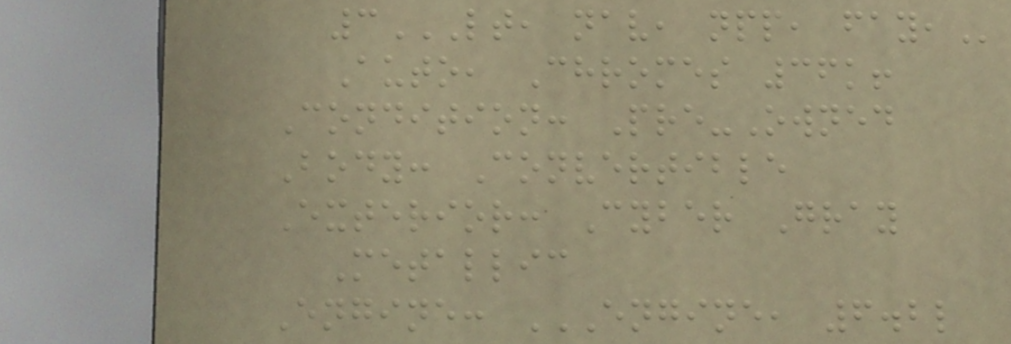3LT, NAV, NPP, FAY,
Auto, Chromes 36k!
Condition: Pre-Owned
Body: Convertible
Exterior: Cyber Gray
Metallic
Engine: ENGINE, 6.2L
